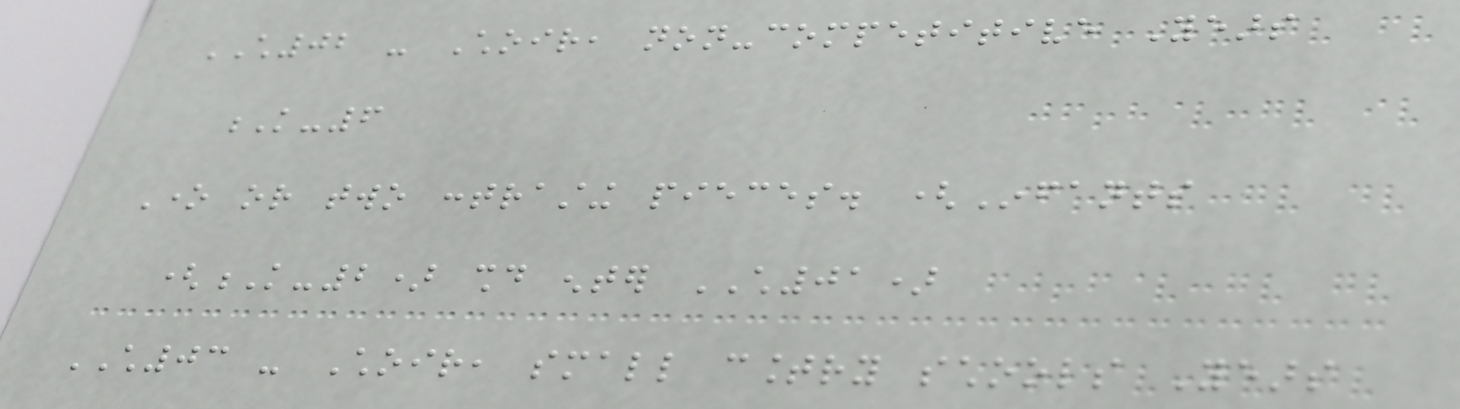CH02 - Choir, non-competitive Years
K-6
One or two contrasting pieces. (Infants
(K-2) should enter CH01)
CH03 - Choir, small country schools Years
